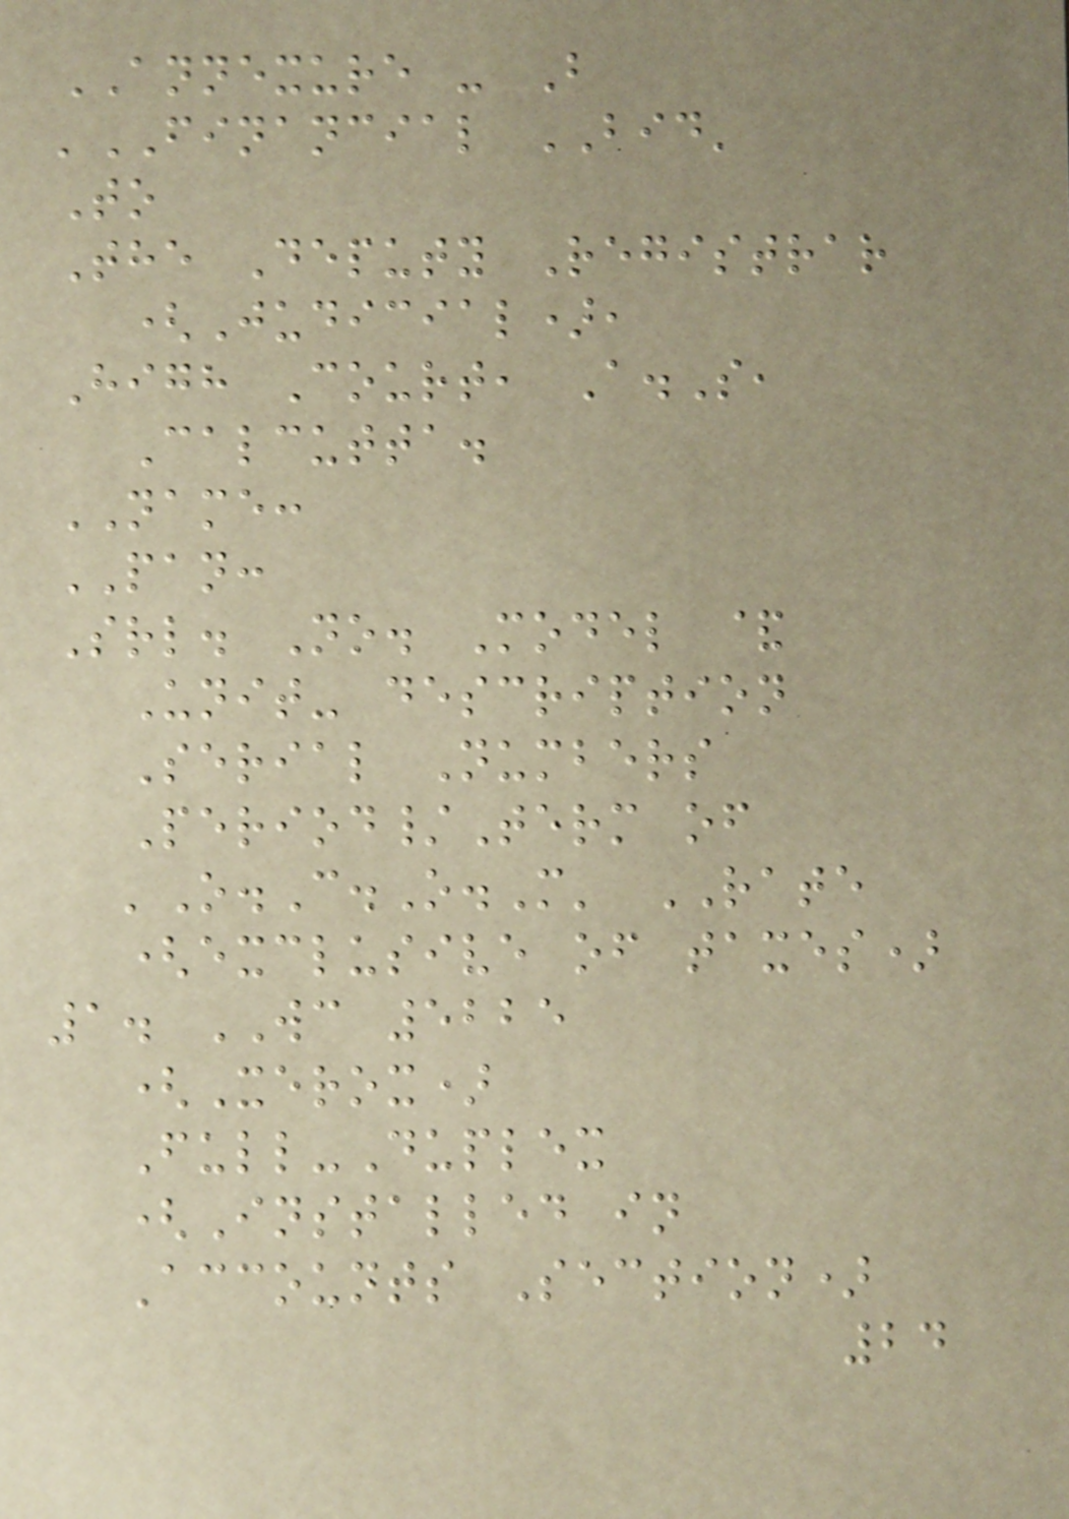ANNEXURE - B
'FINANCIAL BID'
To
The Deputy Registrar
(Judicial),
High Court, A.S,
Calcutta.
NAME:
PAN:
Srl. No. Model &
Unit- description
Serial Numbers
Period/Term of
'O.C.O.M' RATE
(exclusive of taxes)
1. WC 5225
(Xerox)
Full-Duplex
(Installed in
Accounts Section)
24
